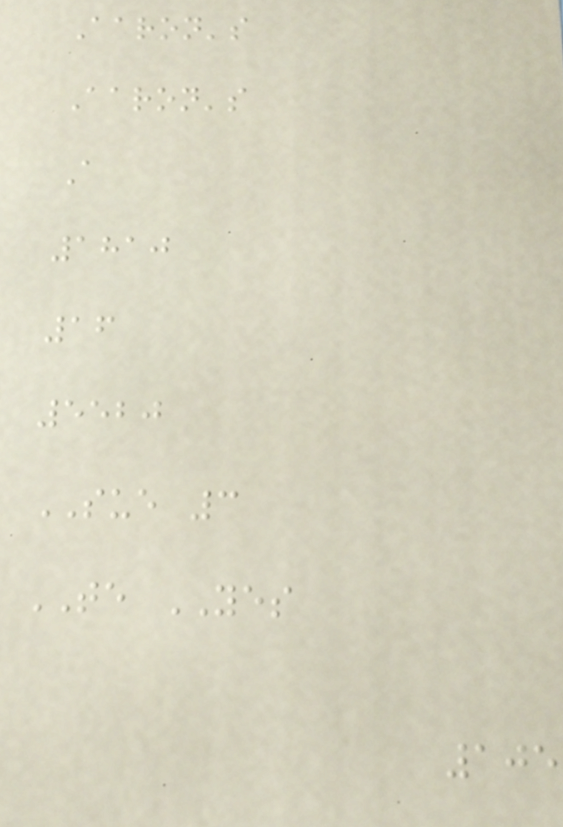Aaron's
Aaron's
A
1810
16
5520
SUE 3
TE YES
105
